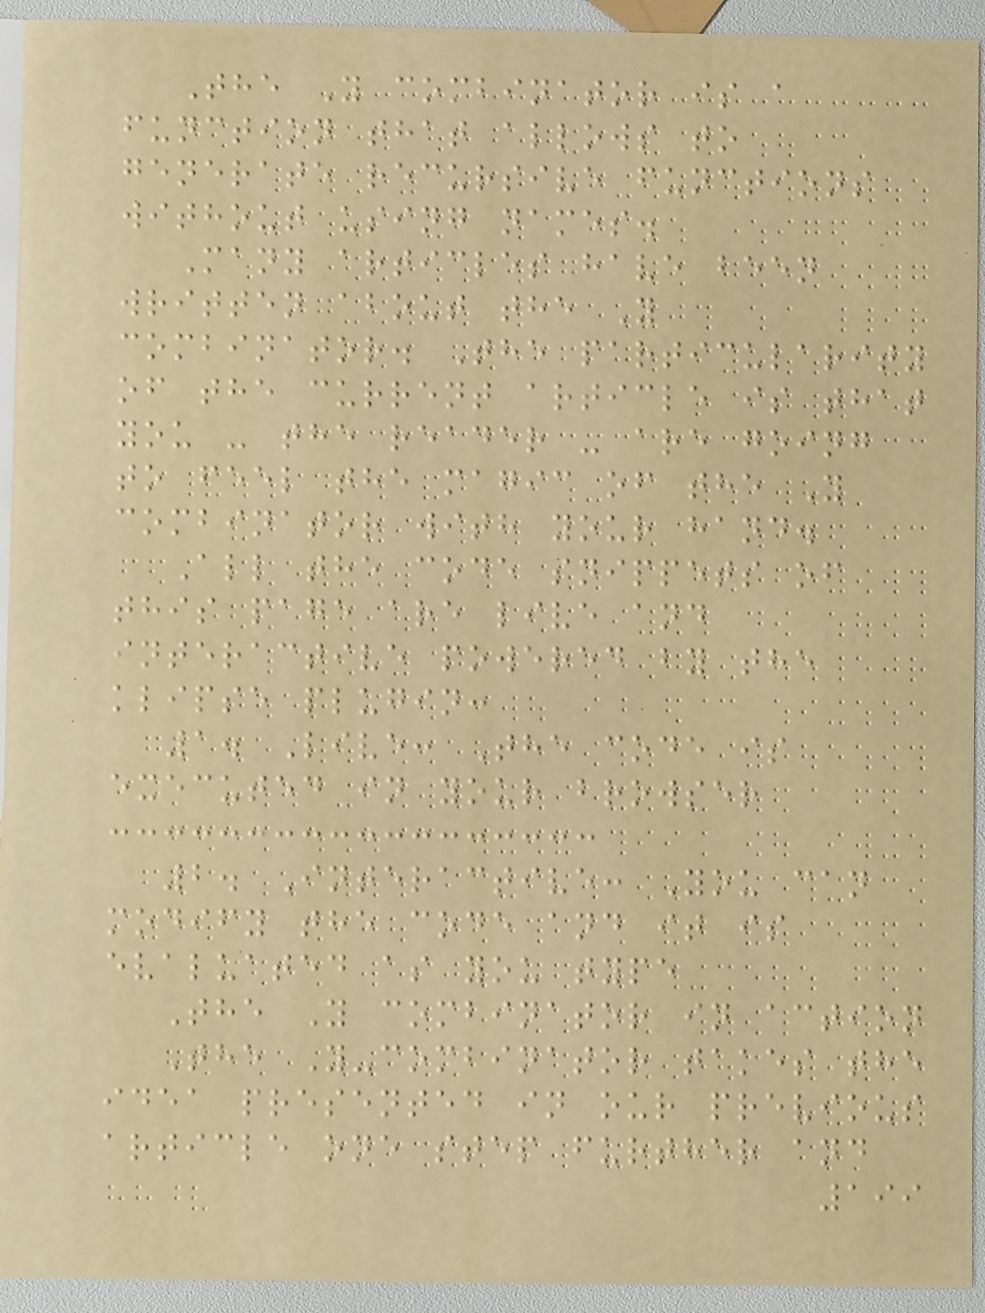The Y combinator is a
function that allows to
generate recursive functions
without using names.
Many articles have been
written about the Y
combinator. The particularity
of the current article is that
you - the reader - are going
to feel the magic of the Y
combinator with your hand.
All the code snippets of
this page are live and
interactive powered by the
klipse plugin:
1. Live: The code is
executed in your browser
2. Interactive: You can
modify the code and it is
evaluated as you type
The Y combinator in action
The Y-combinator takes the
idea presented in our previous
article one step further and
199
